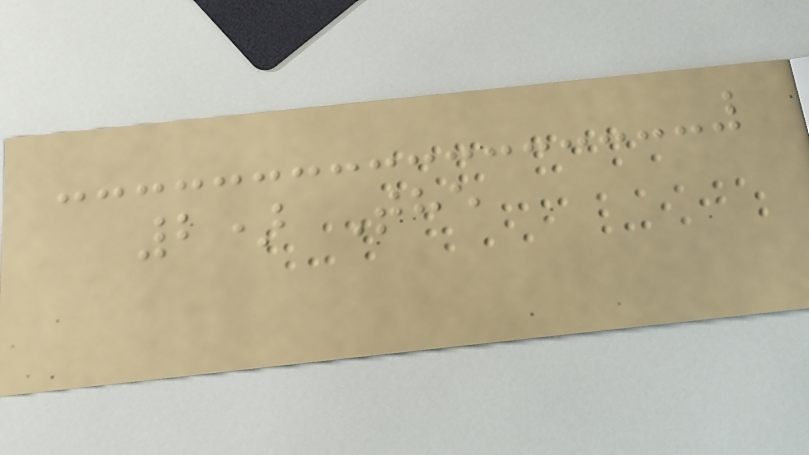2) The
